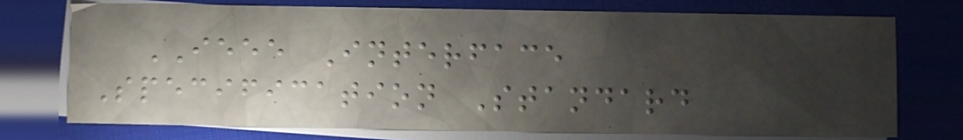IEEE Interface
Specification Standard
